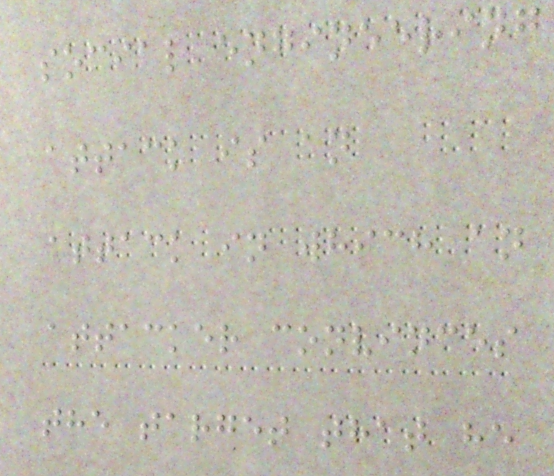social engineering
attack is an
attack in which an
attacker convinces
the target that he
